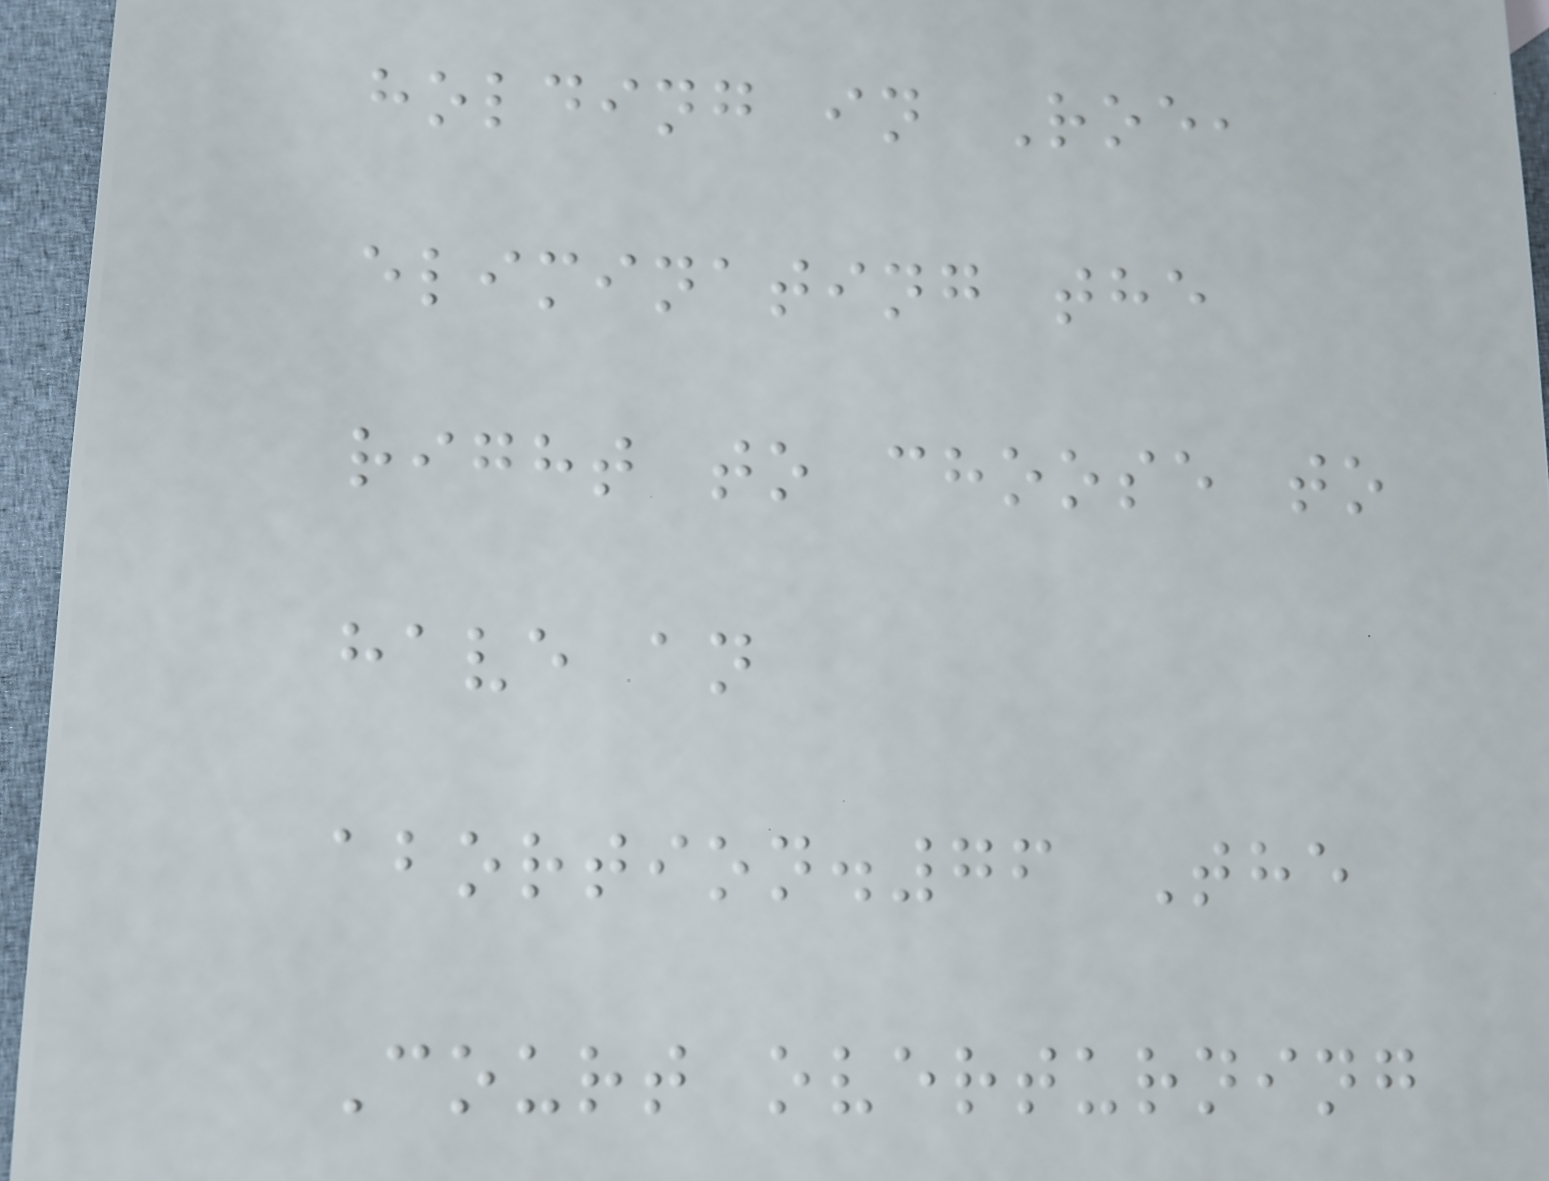holding in Roe,
eliminating the
right to choose to
have an
abortion.76 The
Court overturning
